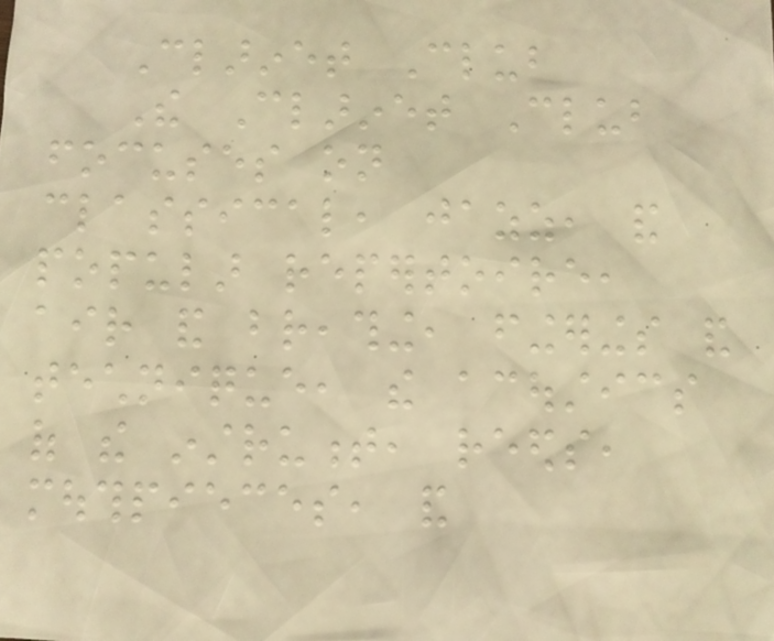Clarinet Club
The Clarinet Club
focuses on
classical, jazz, and
popular repertoire,
air and breathing, fingerings and
technique, the acoustics
of the instrument, reeds,
mouthpieces, and
